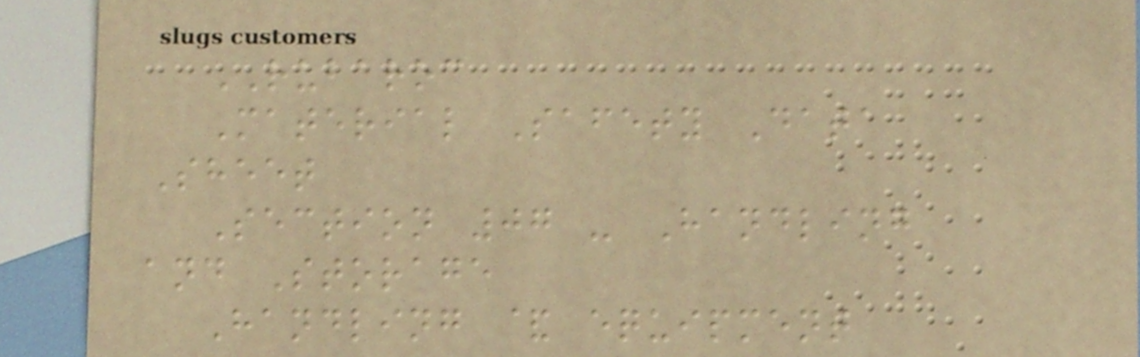RUBAROC
Material Safety Data
Sheet
Section 07 - Handling
and Storage
Handling & equipment
